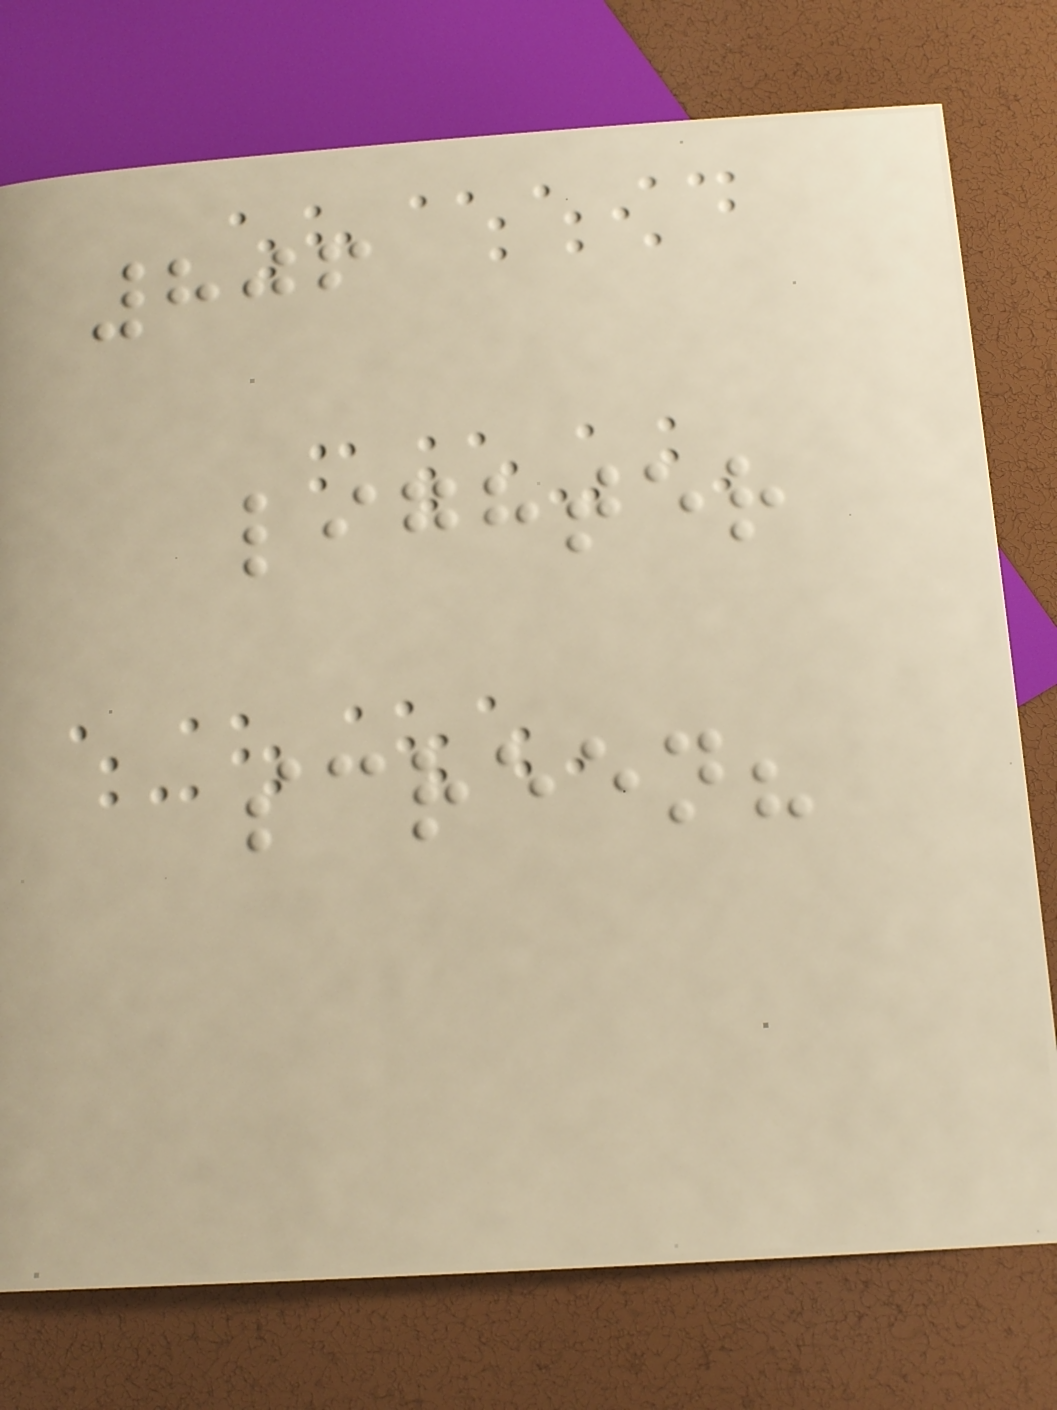806
lighter
screen?
